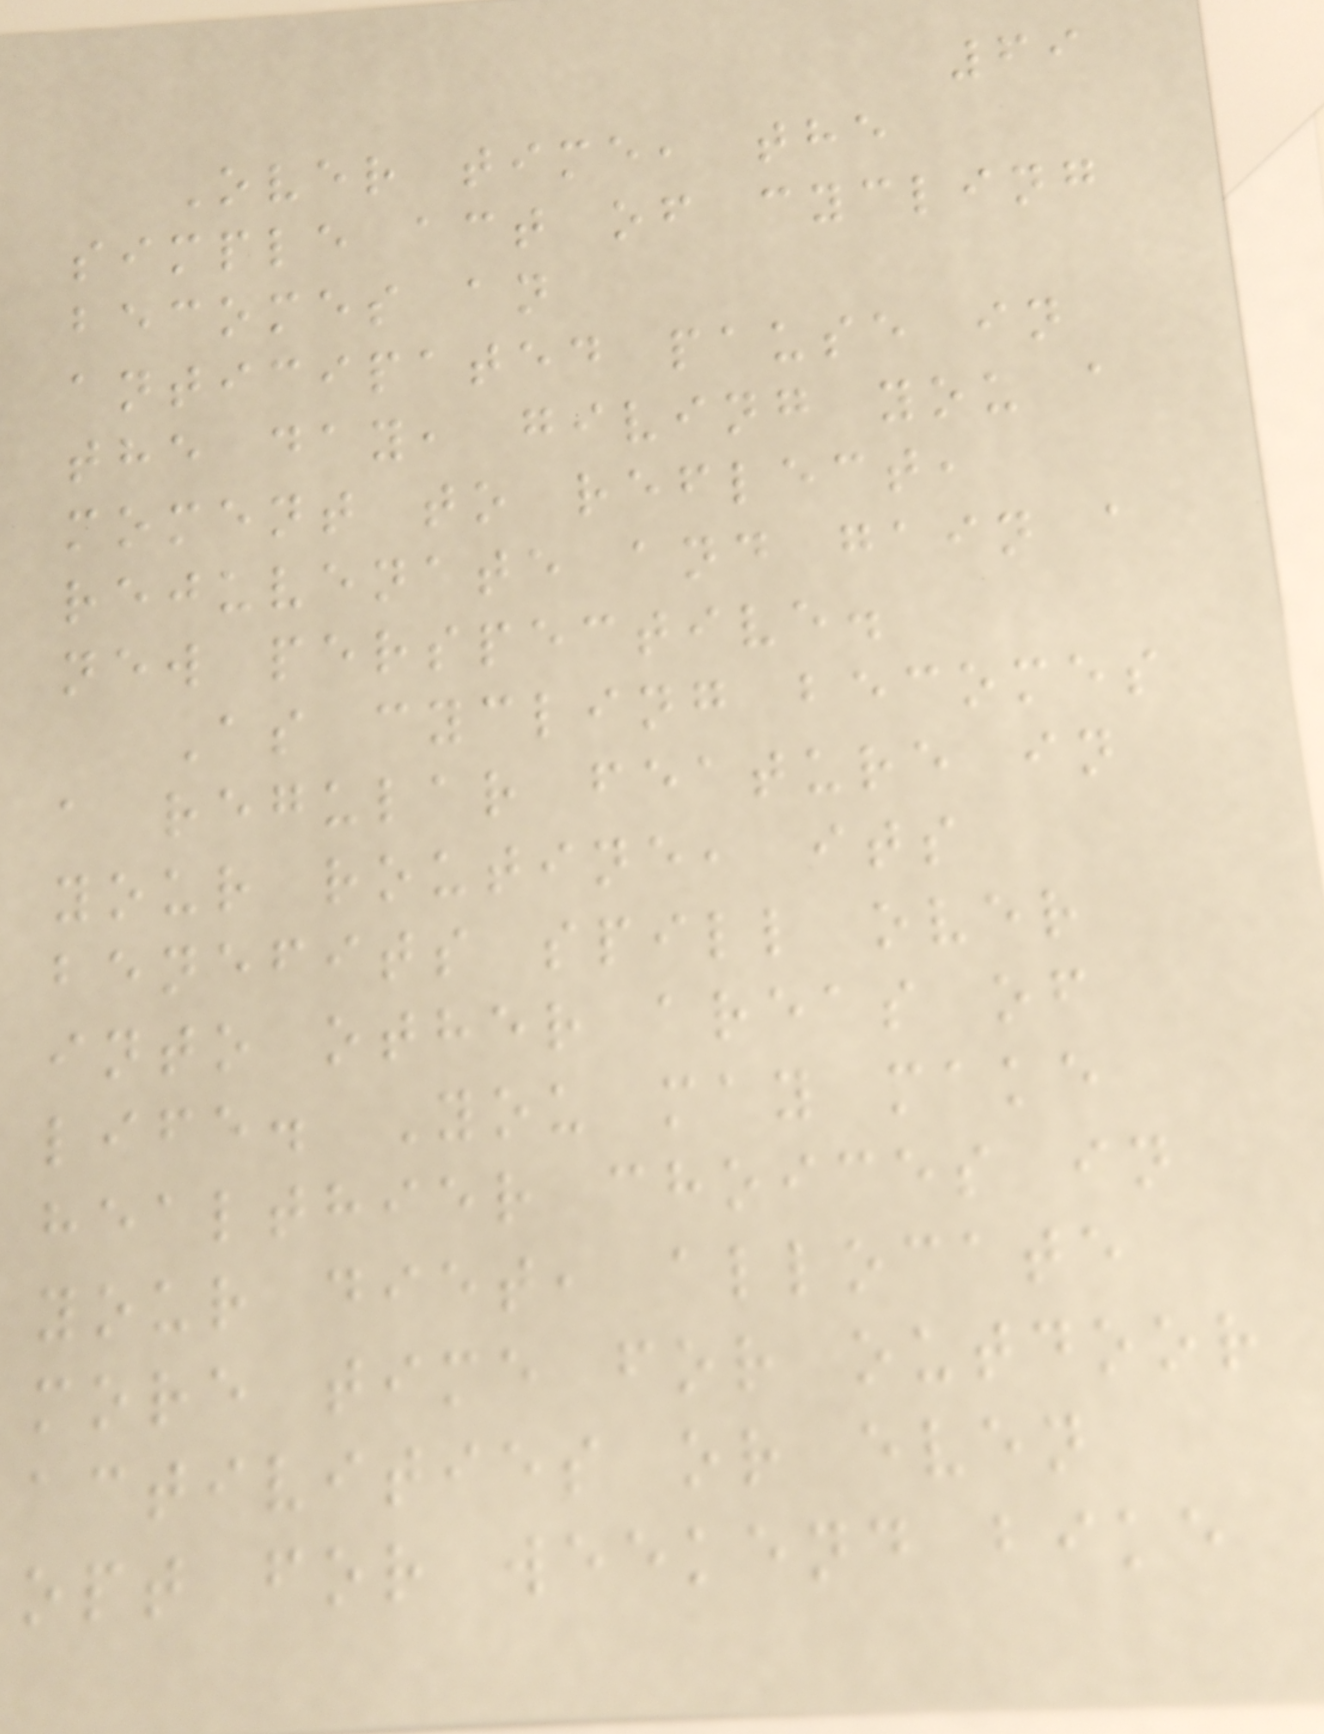69
Over time, the
simple act of cycling
becomes an
anticipated pause in
the day, giving you a
moment to reflect,
rejuvenate and gain a
new perspective.
As cycling becomes
a regular feature in
your routine, its
benefits spill over
into other areas of
life. You may make
healthier choices in
your diet, allocate
more time for outdoor
activities or even
opt for weekend bike
